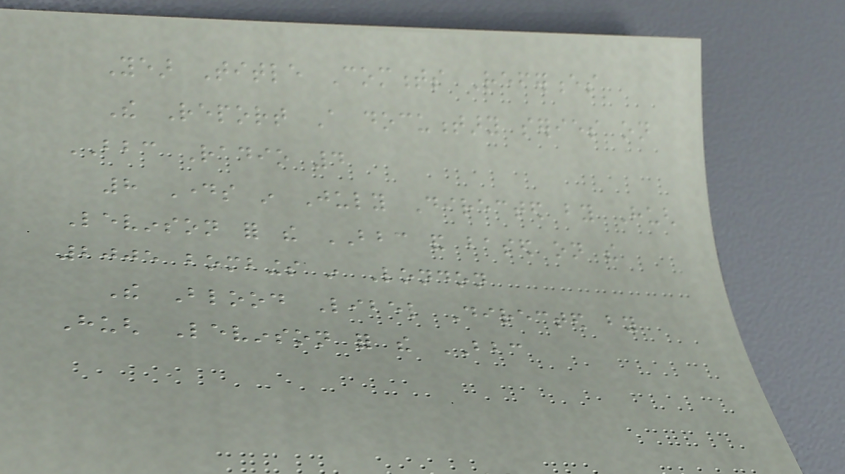Year Title Comments References
The Report A documentary series on
BBC Radio 4
8 Days in July Directed by Hugh
Levinson for the BBC and based on the
2005 bombings in London
The Blood Libel Directed by
Hugh Levinson for the BBC
